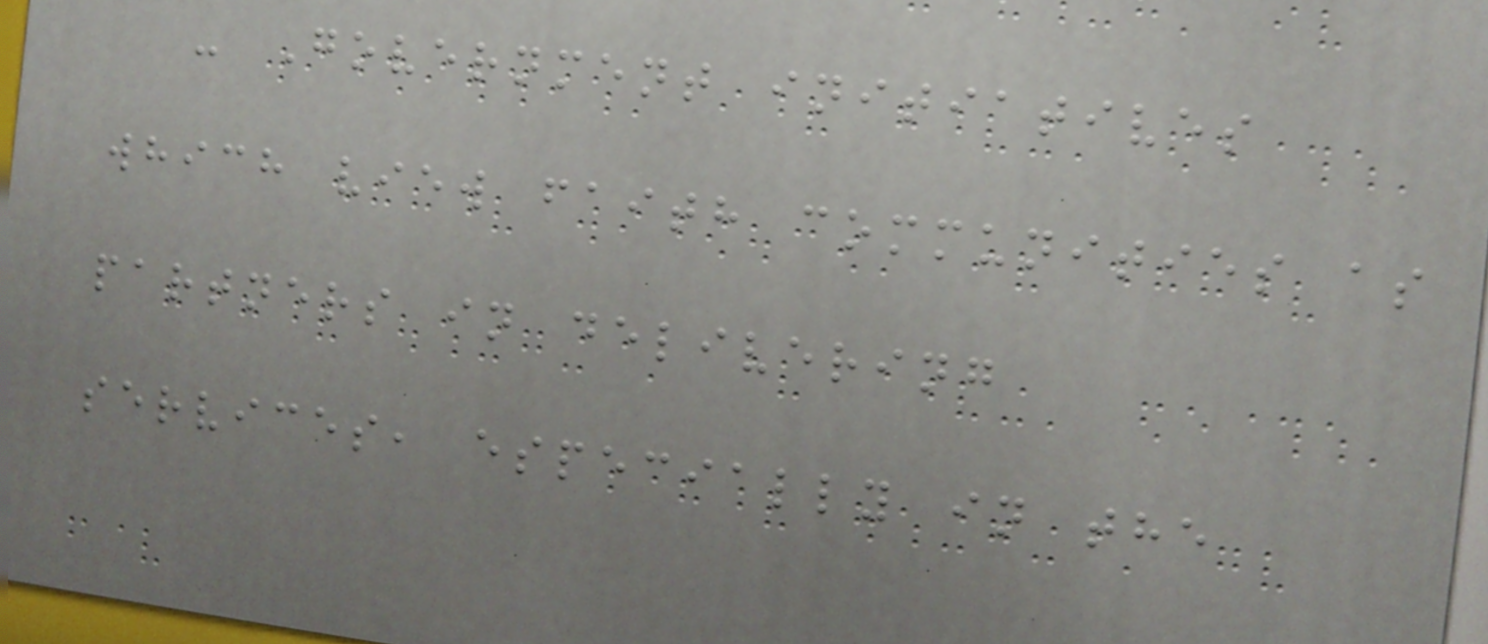- Government initiatives
which view faith communities as
partners in delivering
services, especially in the
